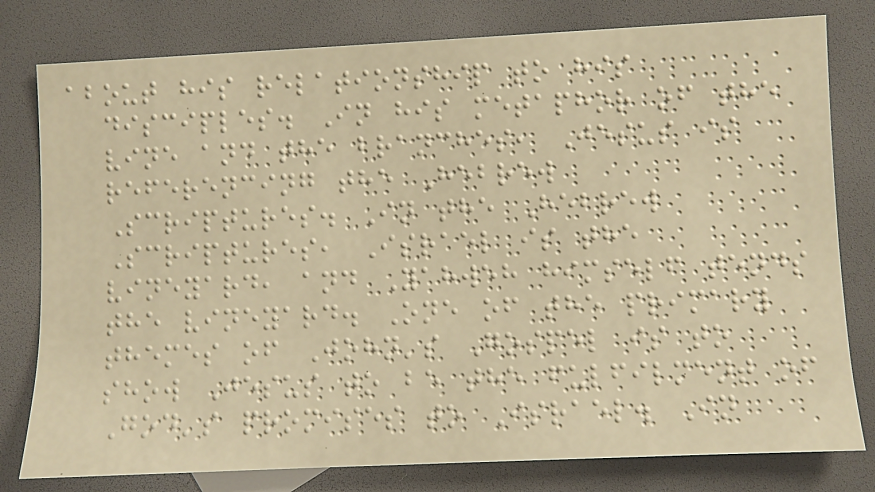about his relationship to his
disciples. In his metaphor of the
vine and the branches, Jesus is
referencing the Hebrew
Scriptures. In the Hebrew
Scriptures, Israel is the
vineyard, and Yahweh himself tends
the vineyard. One of the primary
themes of John's Gospel is to
show Jesus to be the fulfilment of
God's promises to Israel. In
